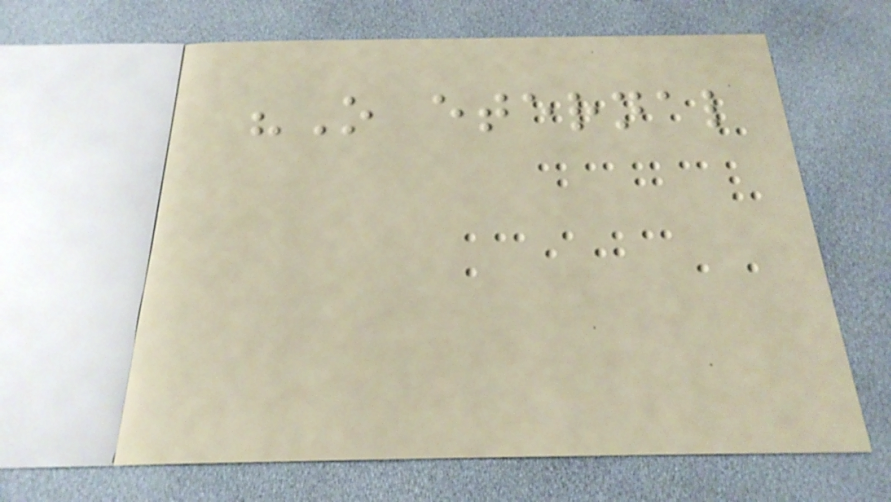"O eternal
